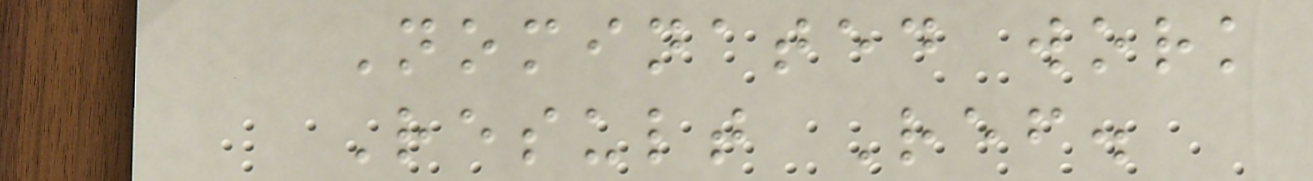Nominated work
Result Ref.
